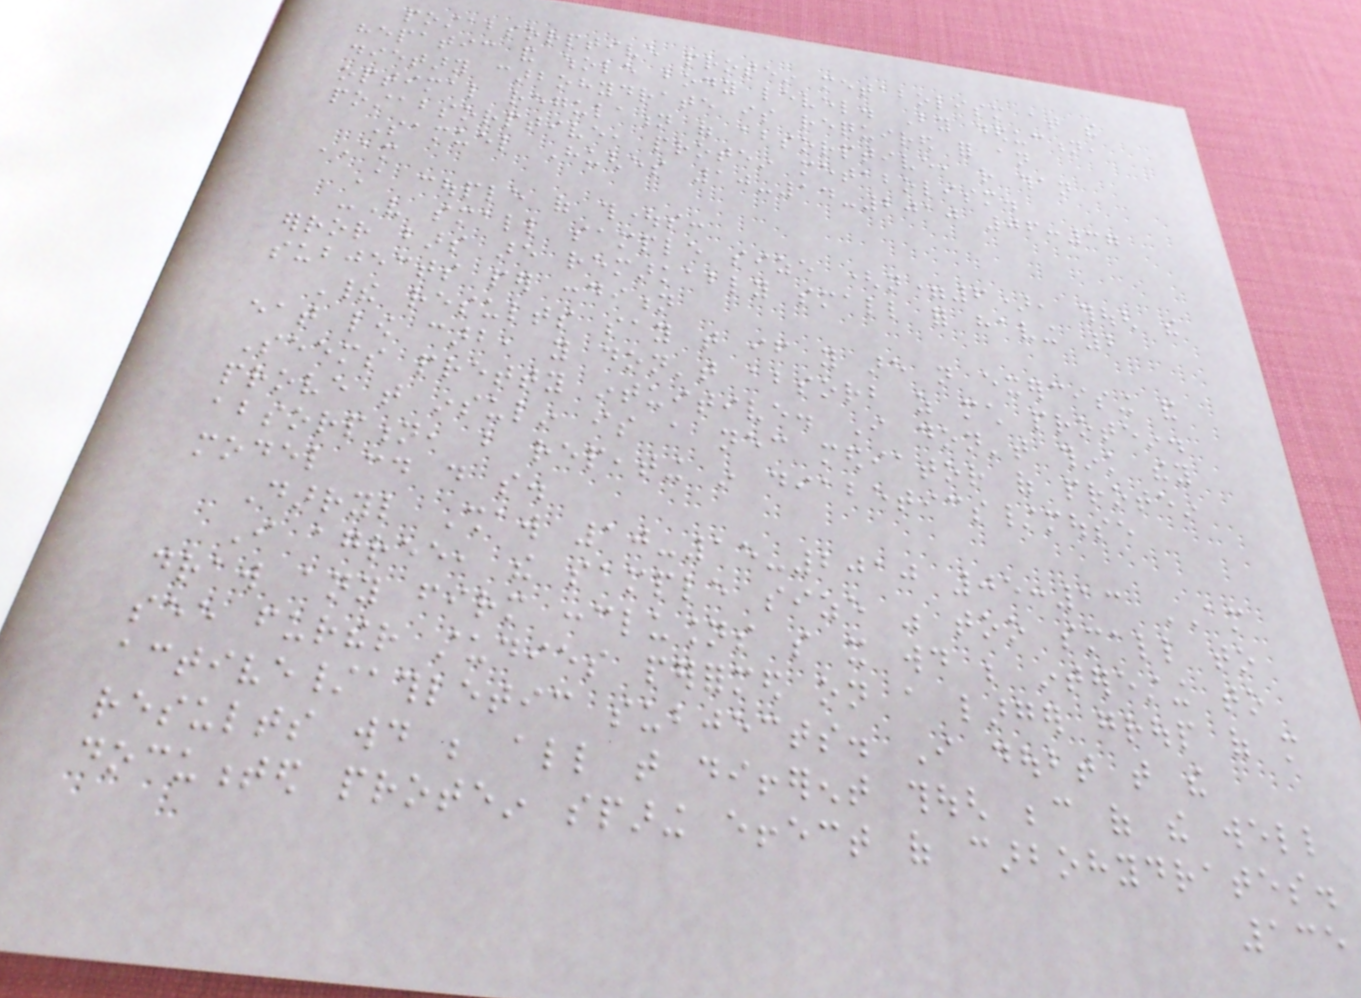postabsorptive protein metabolism at the
hepatic and whole body level. By deduction,
dietary carbohydrate is required for an
optimal regulation of absorptive, rather than
postabsorptive, protein metabolism.
Samuel Hughes 10-14-2010 06:37
AM
A couple of thoughts:
-Very small sample size (n=6), though the
error bars are remarkably small for having 2
subjects per condition
Their results say that if you are not exercising and
eat low carb, you don't absorb as much protein.
Seems pretty intuitive. I don't think they
prove that insulin is a necessary mediator of protein
absorption, but repeating in diabetics/mouse
model could do so.
Darryl Shaw 10-15-2010 05:13 AM
I agree, the sample size was too small to
draw any firm conclusions so it would be interesting to
see further studies performed on a larger group of more
active/athletic subjects. I doubt that the
results would be all that different though because of the well
documented protein sparing effect of carbohydrates.
135
